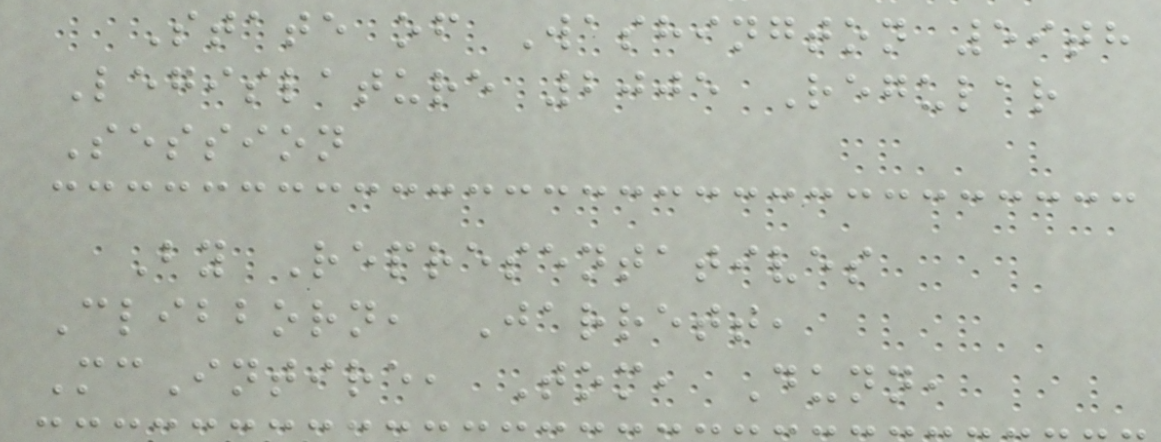State of Washington 59th
Legislature 2005 Regular
Session
By Representatives
Clibborn, Jarrett,
McIntire, Tom, Dunn,
